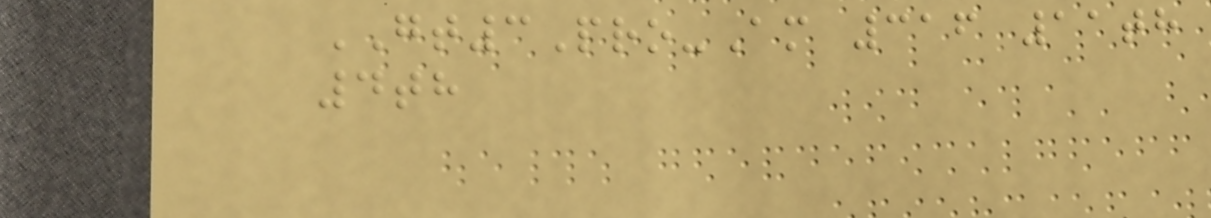GT3Pro-Am 316 11th
4th
